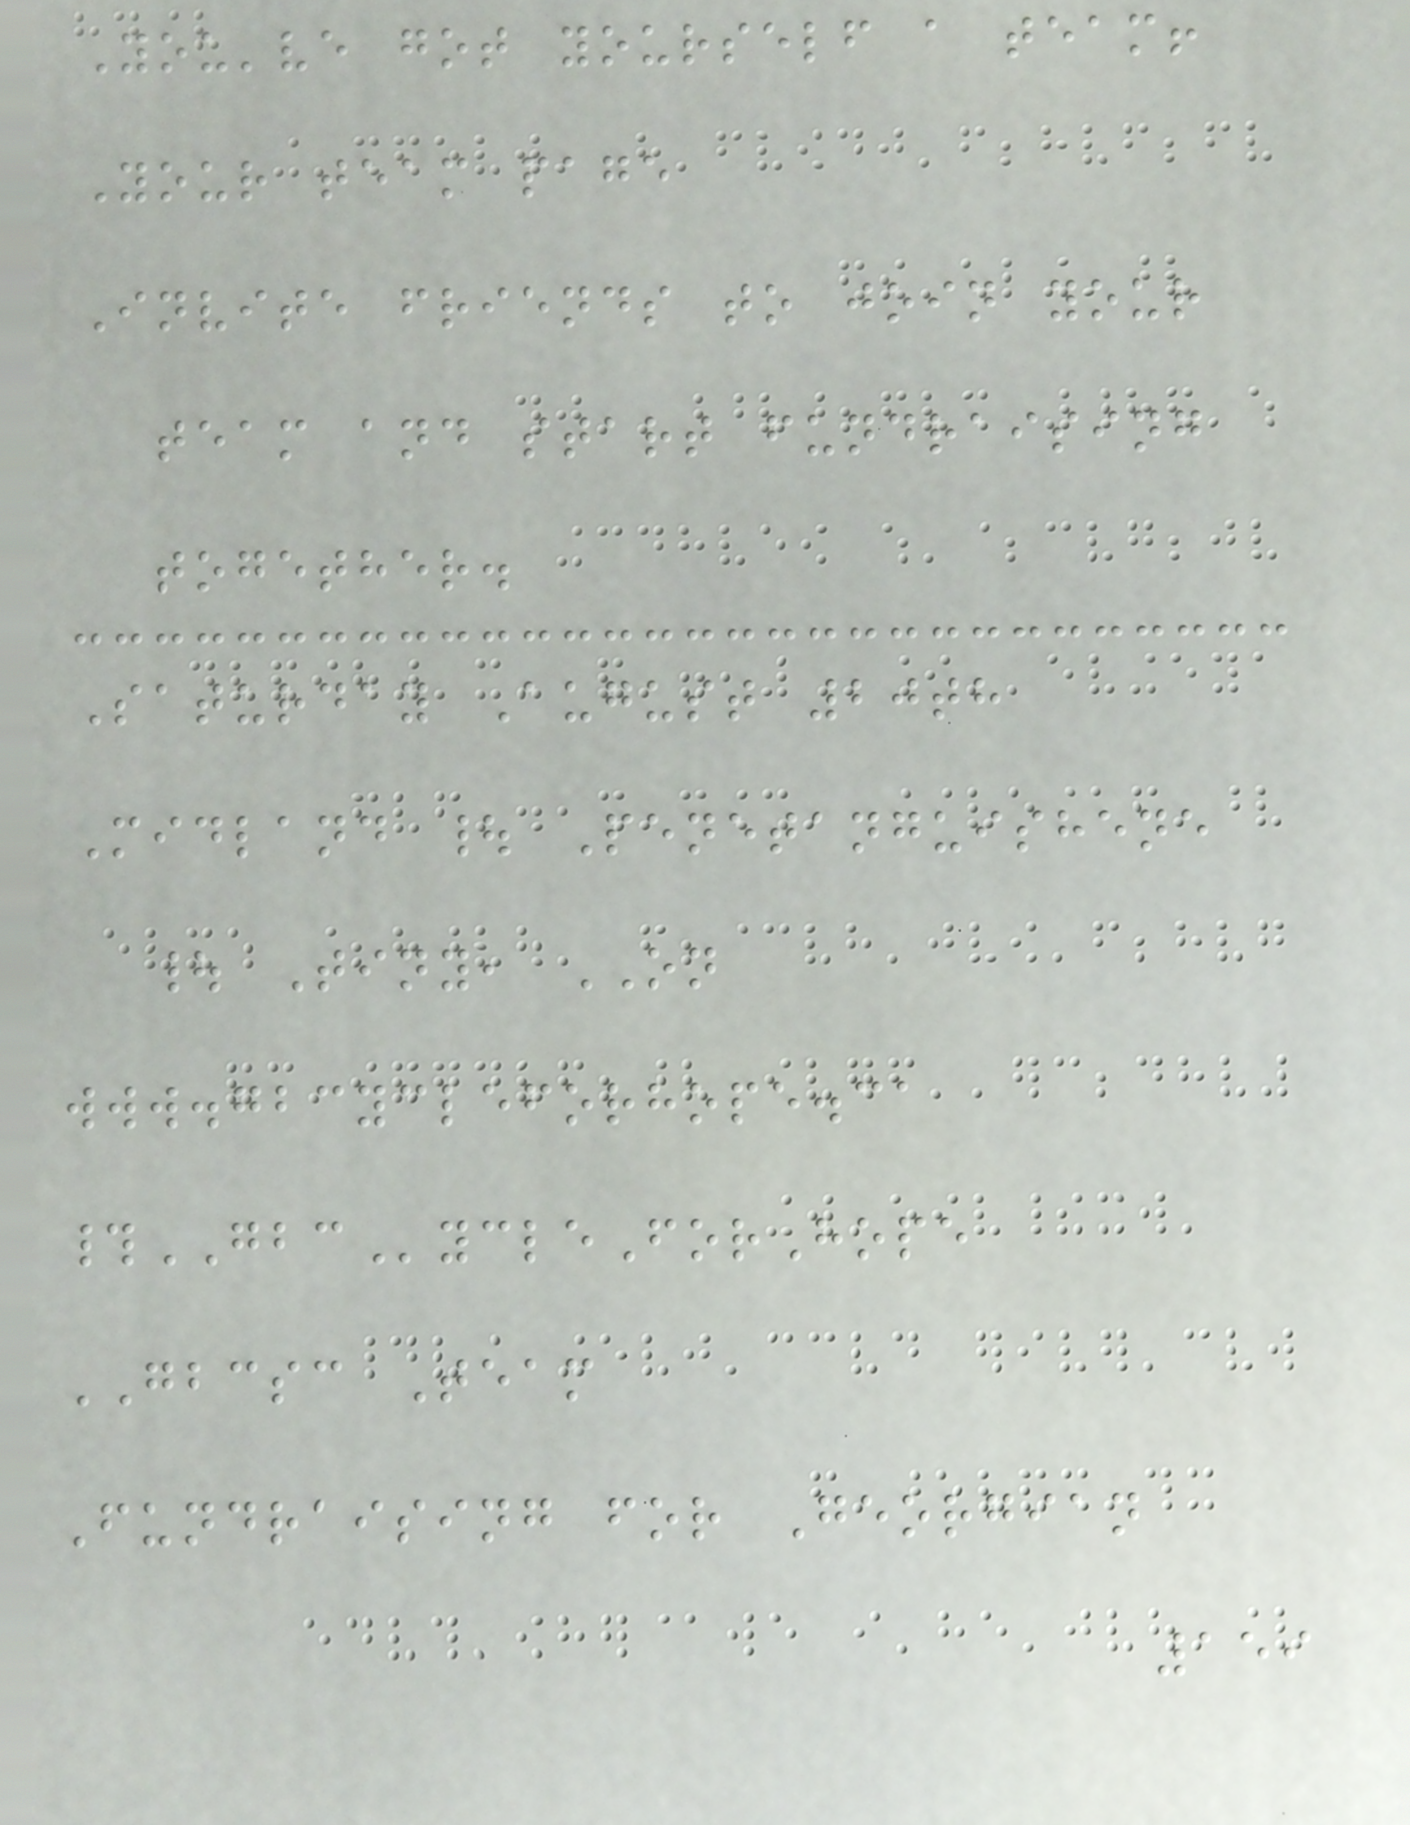You've got yourself a team!
Your team page
Invite friends to join your
team and start fundraising
together.
Saturday August 20th
Midland | Penetanguishene
| Tiny, ON
www.gbcycleforhope.ca
#GBCycleForHope
GBCSC Team
Fundraising for Georgian
159
